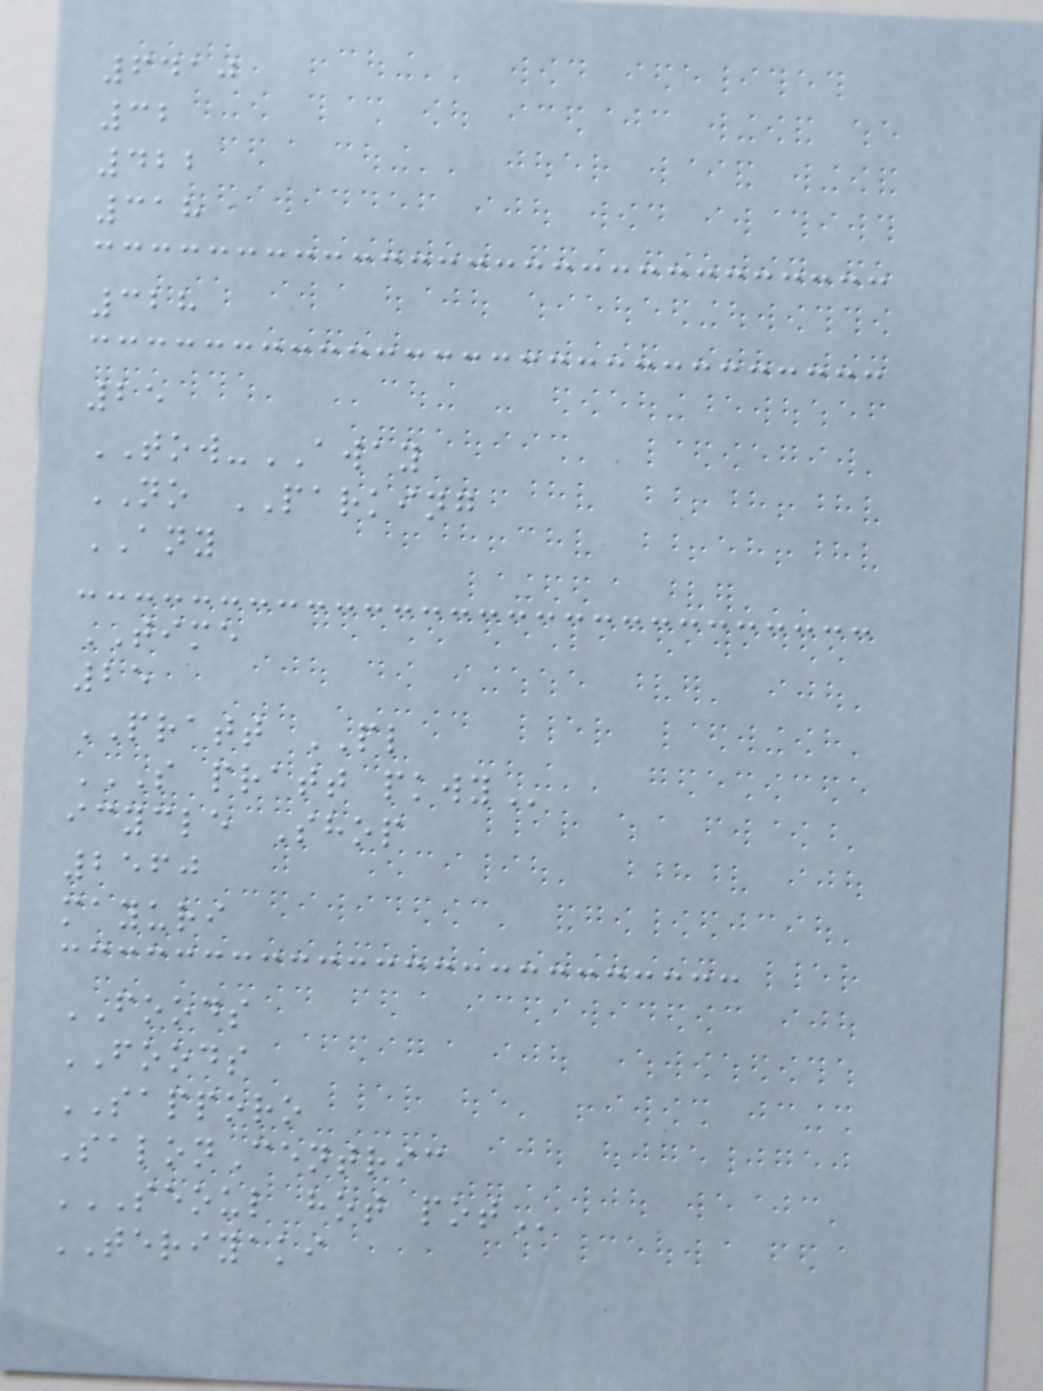6410
32
422
318
328
25
TOW-AWAY
NO PARKING
ANY
TIME
25
PRATT PL
S PRATT PKWY
icycle Shop
2560
mayuri
FOODS
FOODS
SAPPORO
SalonCentric
SEOUL HOT POT
TERIYAKI
